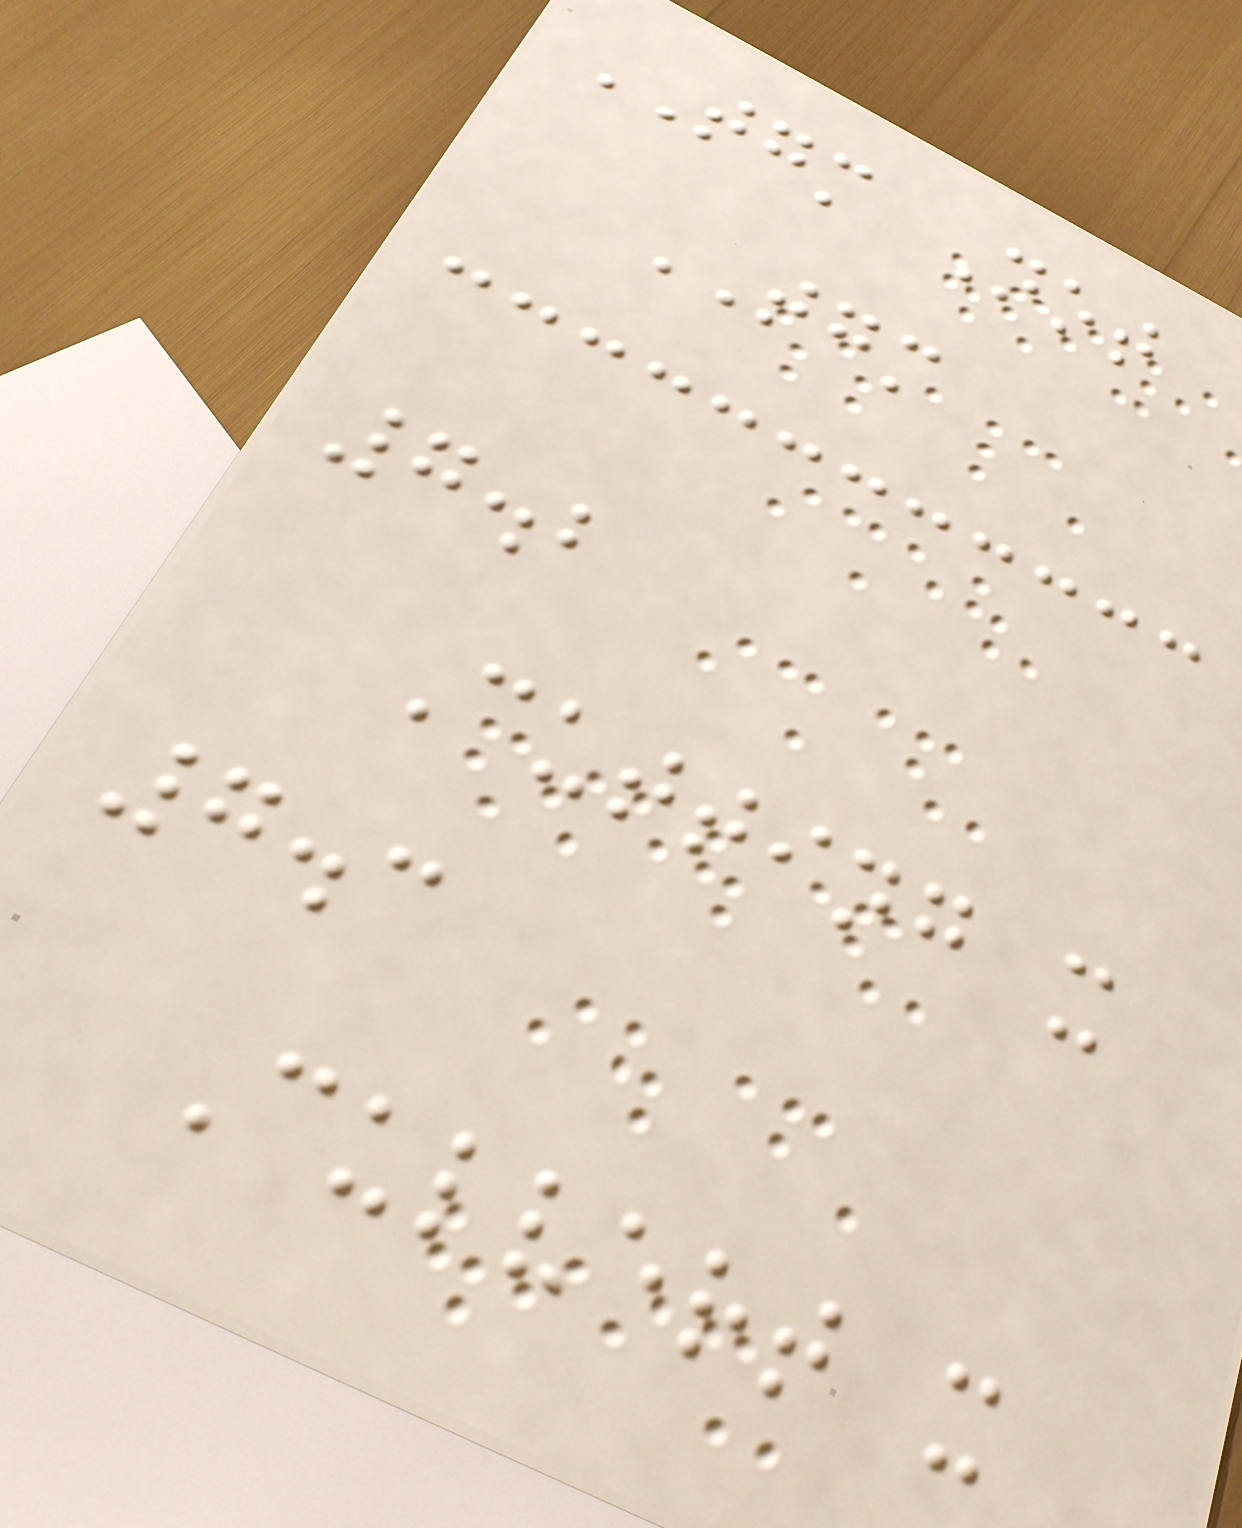TGM Not
TGM
7.2
Cutting x
7.3
Culvert x
